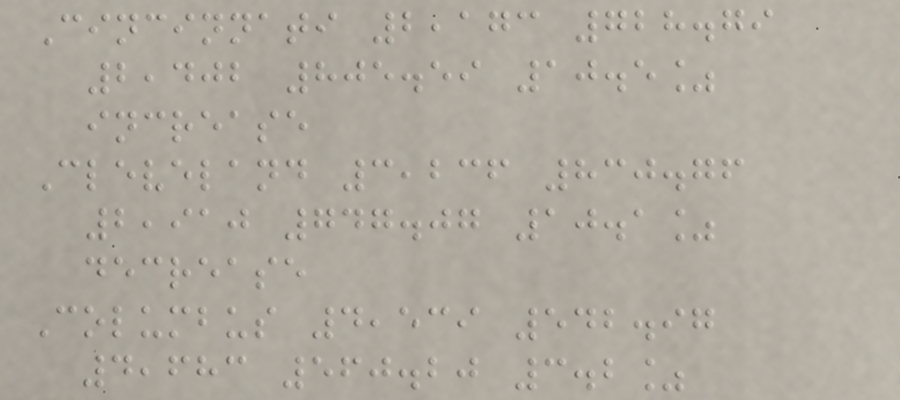Cincinnati 2,173 728.79
2,402 805.59 10.5%
increase
Cleveland 3,236 830.76
2,910 747.07 10.1%
decrease
Columbus 4,539 542.97
4,683 560.20 3.2%
